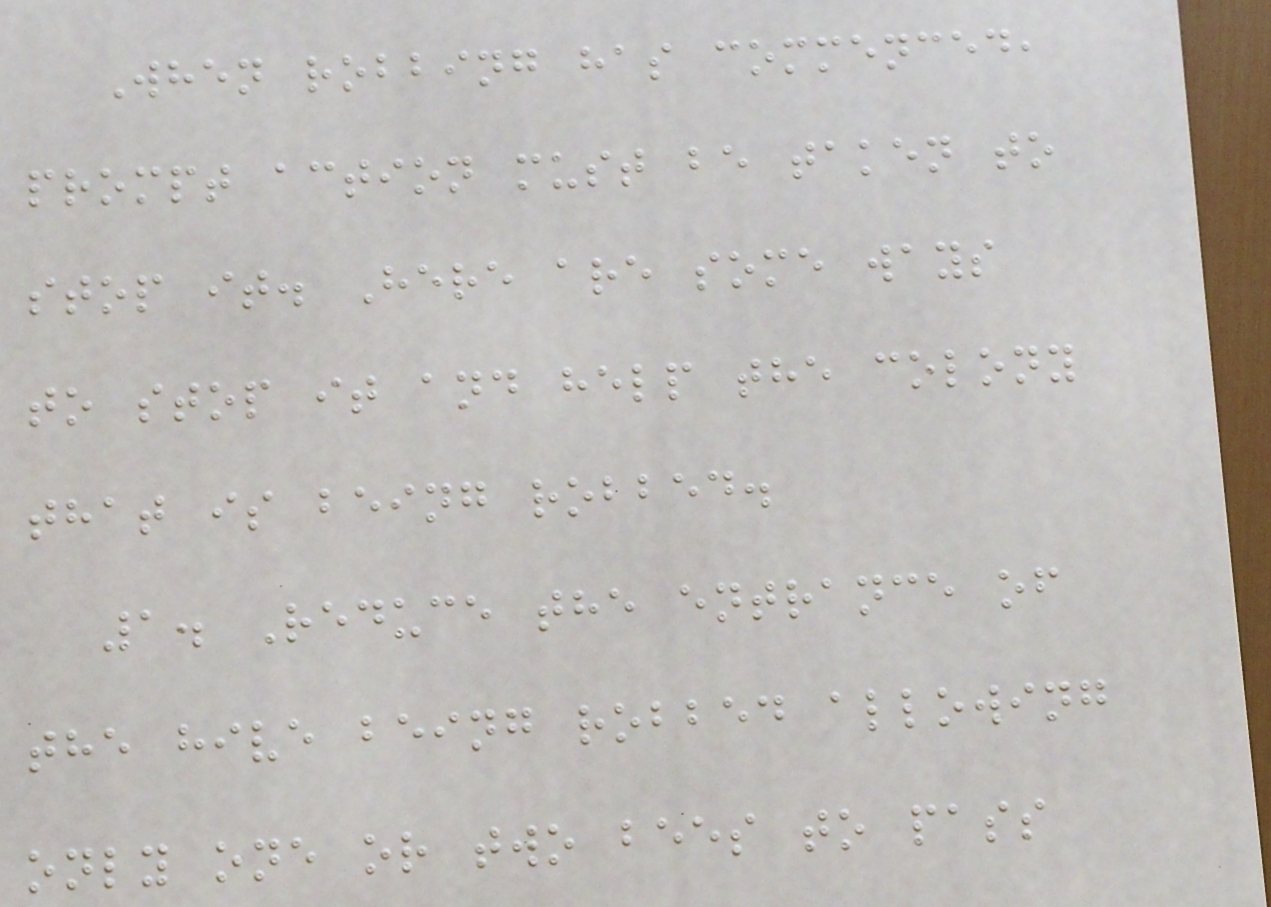When robbing has commenced,
prompt action must be taken to
stop it. Here are some ways
to stop it and help the colony
that is being robbed.
1. Reduce the entrance of
the hive being robbed allowing
only one or two bees to pass
